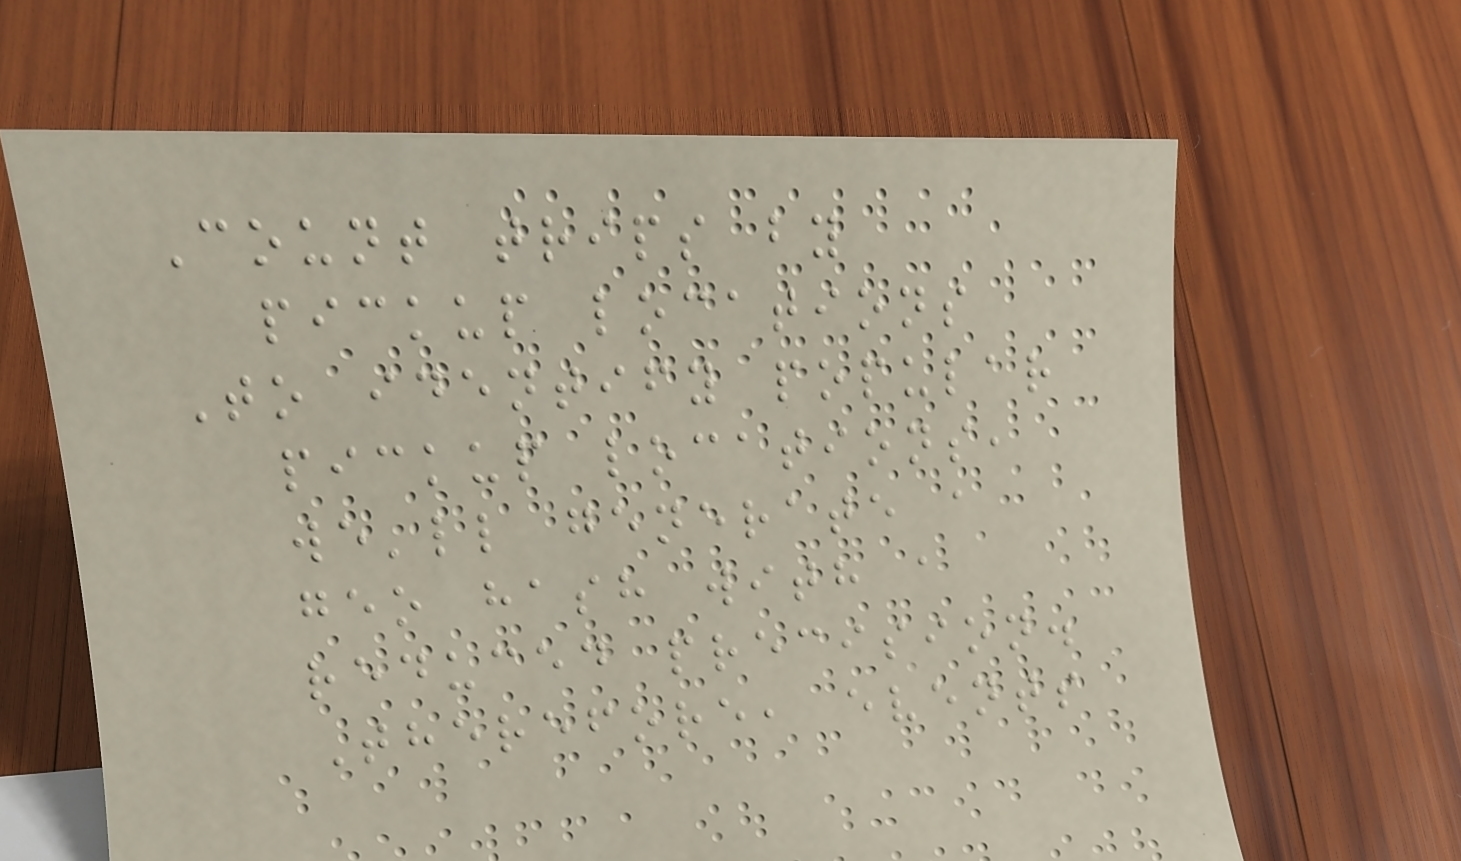Count trips by
pickup locations
To identify popular
pickup locations,
we'll generate a
geo hash with a
reduced precision.
Therefore, events
